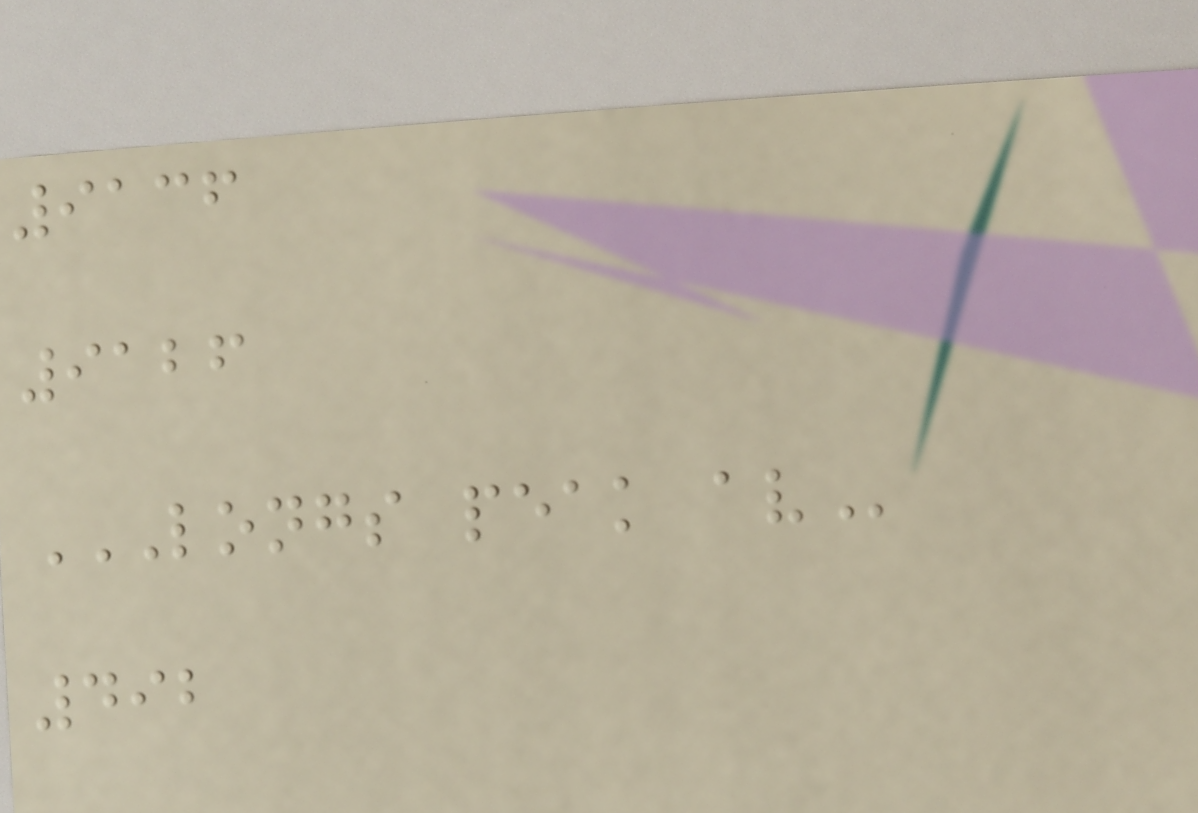9136
9126
LONGS PEAK AV
492
